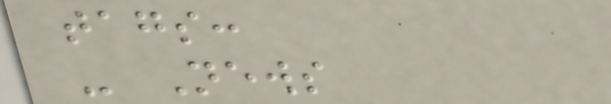tags:
- News
